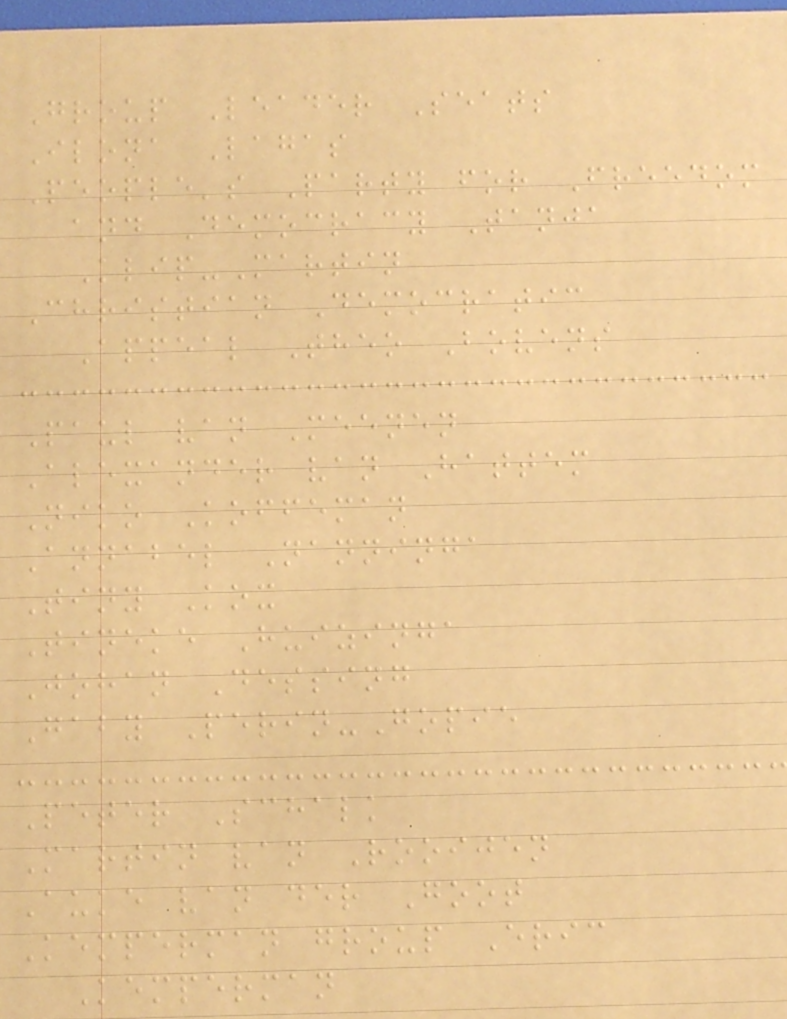Group Leader Seats
Ilona Lagas
People's Party for Freedom
and Democracy Tanja
Klip-Martin
Christian Democratic
Appeal Theo Bovens
Paul van Meenen
Alexander van Hattem
Niko Koffeman
Annabel Nanninga
Tiny Kox
Tineke Huizinga
Johan Dessing
Gaby Perin-Gopie
Peter Schalk
Martin van Rooijen
Auke van der Goot
Kemperman group Eric
Kemperman
